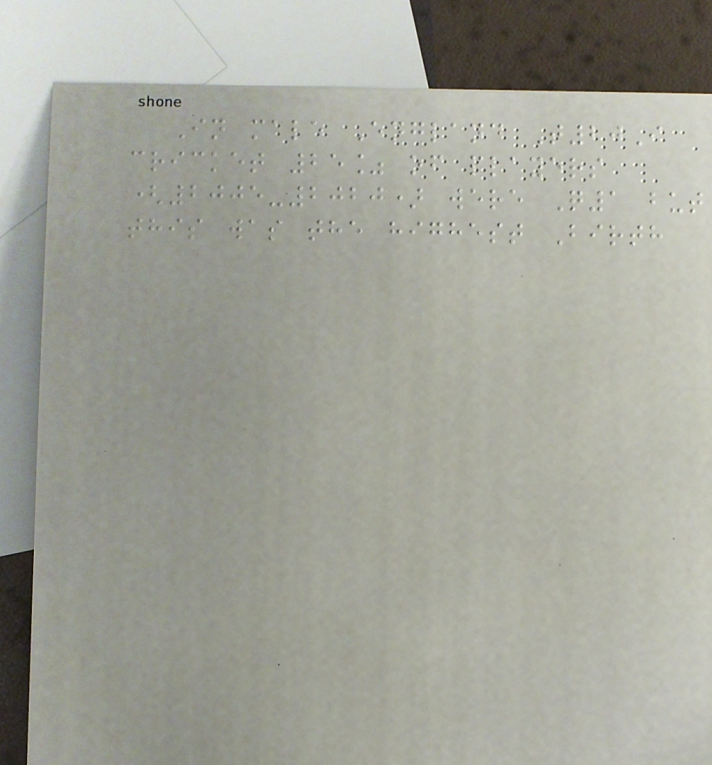In male England T20I
cricket 25% of players
(2005-2020) were Q1 but
this was the highest Birth
